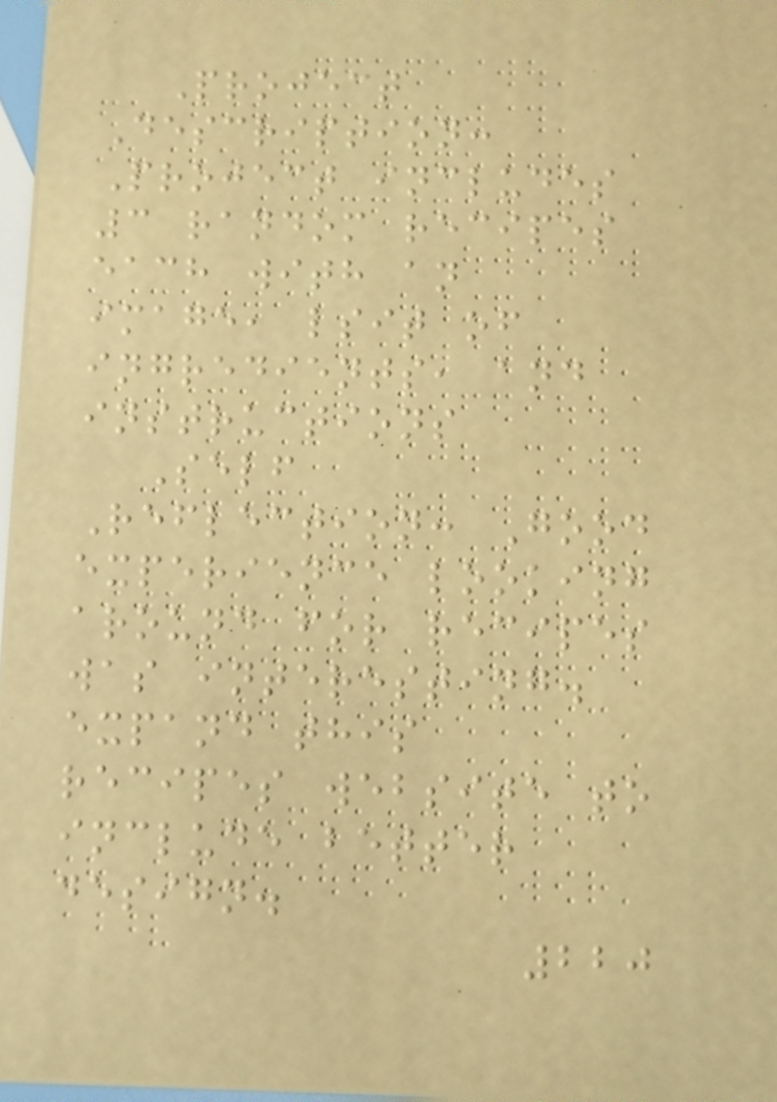Project
Description:
Project includes
3 random recipes
each with an
image, lsit of
ingredients, and
instructions
Self
Reflection: Good
experience looking
around for recipes
was interesting.
expand this
recipes website to
include better
design.
220
